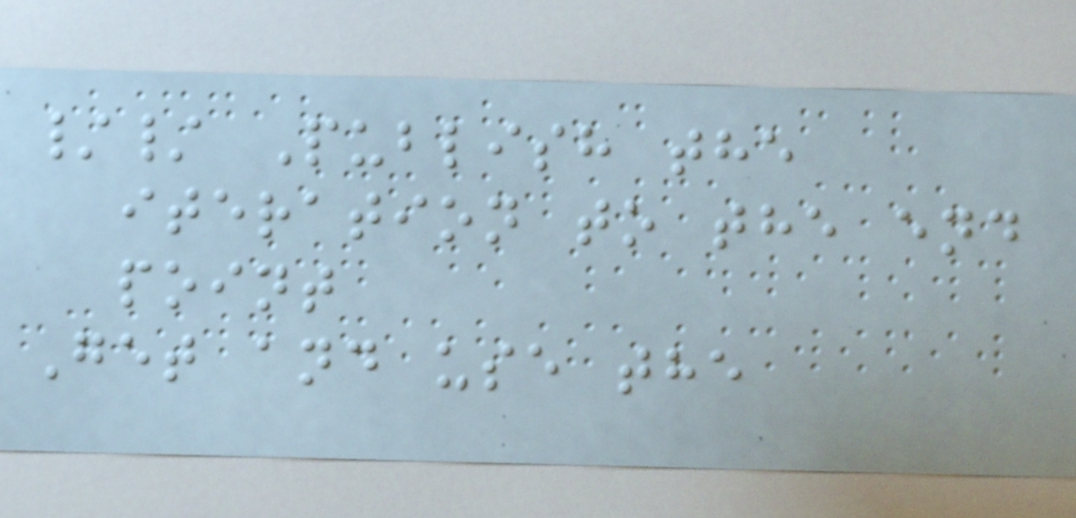// Publish the
iteration to the end
point
Get and use the
